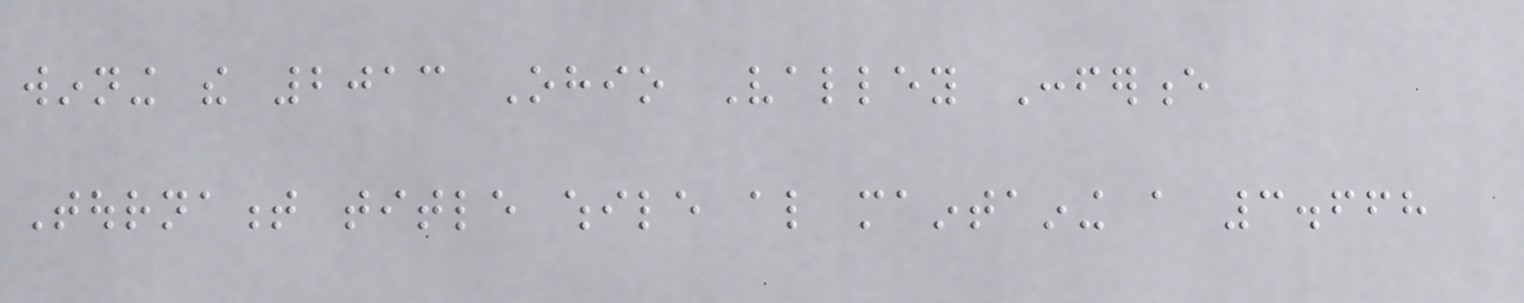winning the 2013 Ohio Valley Conference
Tournament title while also maintaining a 3.668
